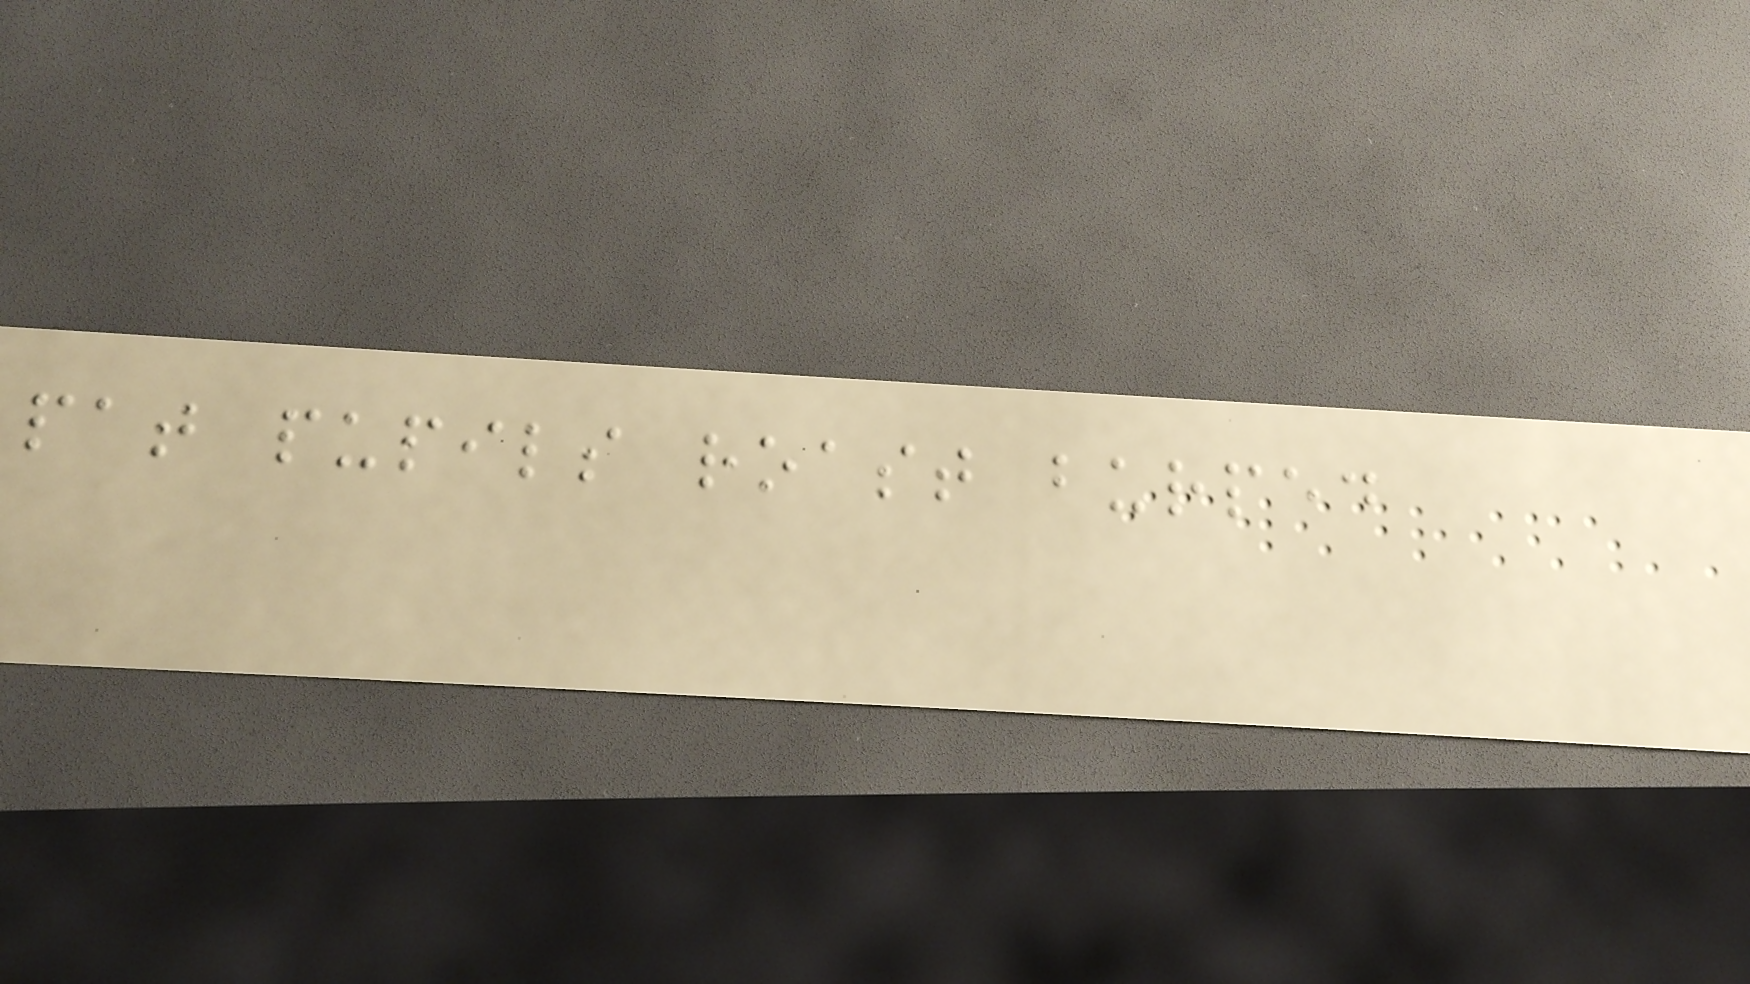pat pupils roast burped
